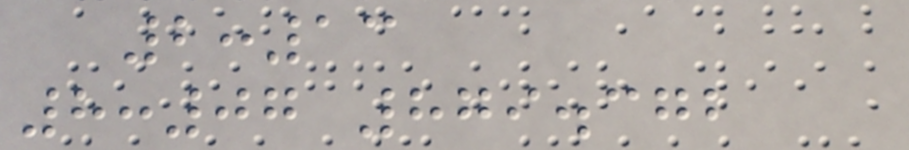2:13
8:07 879.372
